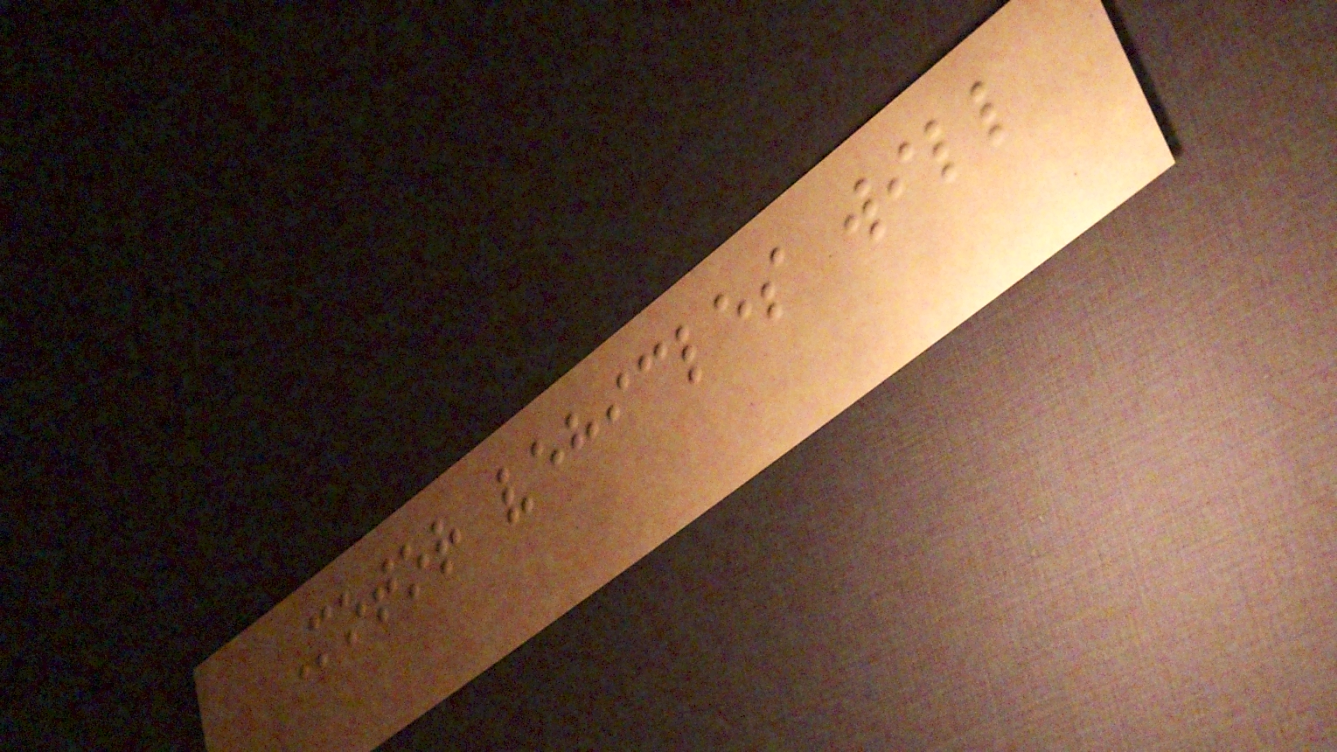Motor vehicles will
